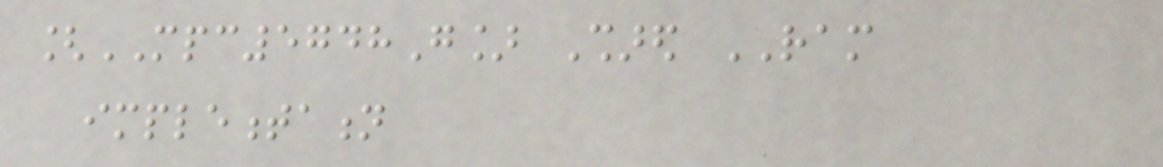[MPC5748G] Shared RAM
implementation
